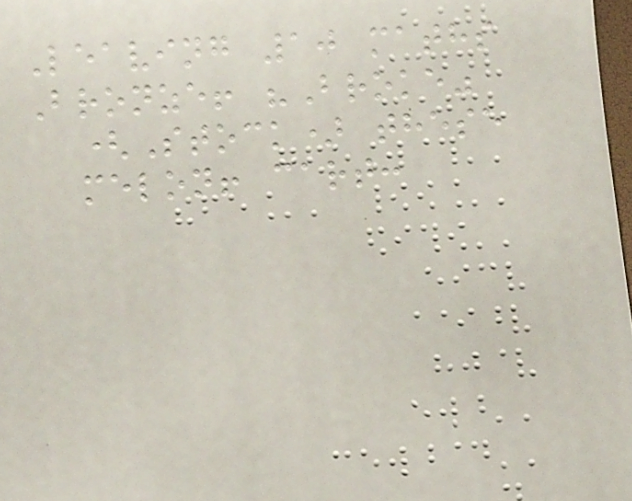Leaving 10 maths
Bronze! "Broke"
(Stock) these
melon! cart:
